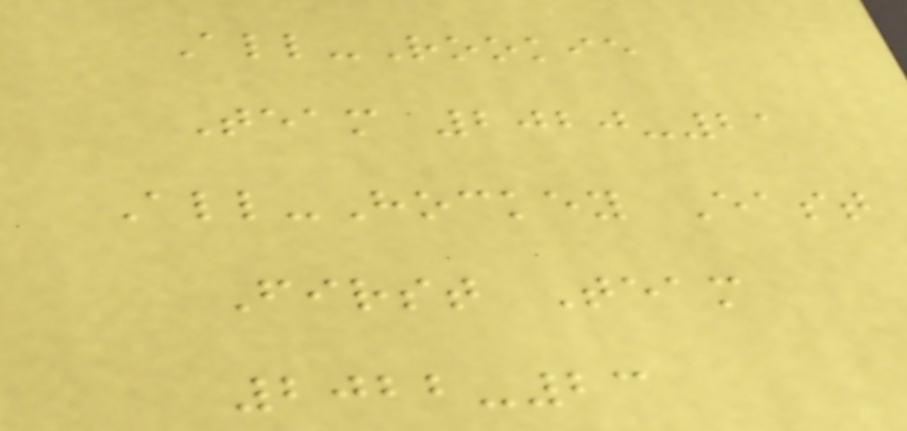All-Rookie
Team 2020-21
All-Hockey East
First Team
2022-23
